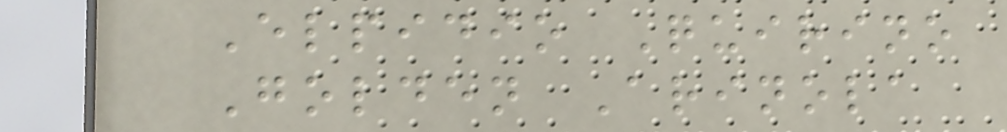Elpidio Quirino
Golden Arinola
